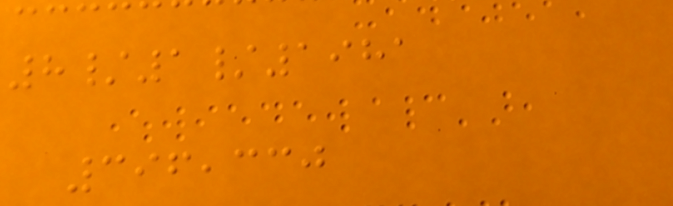8/1/1981
396,330
